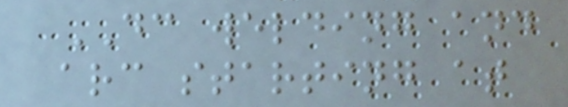DC welding and
arc starting at
